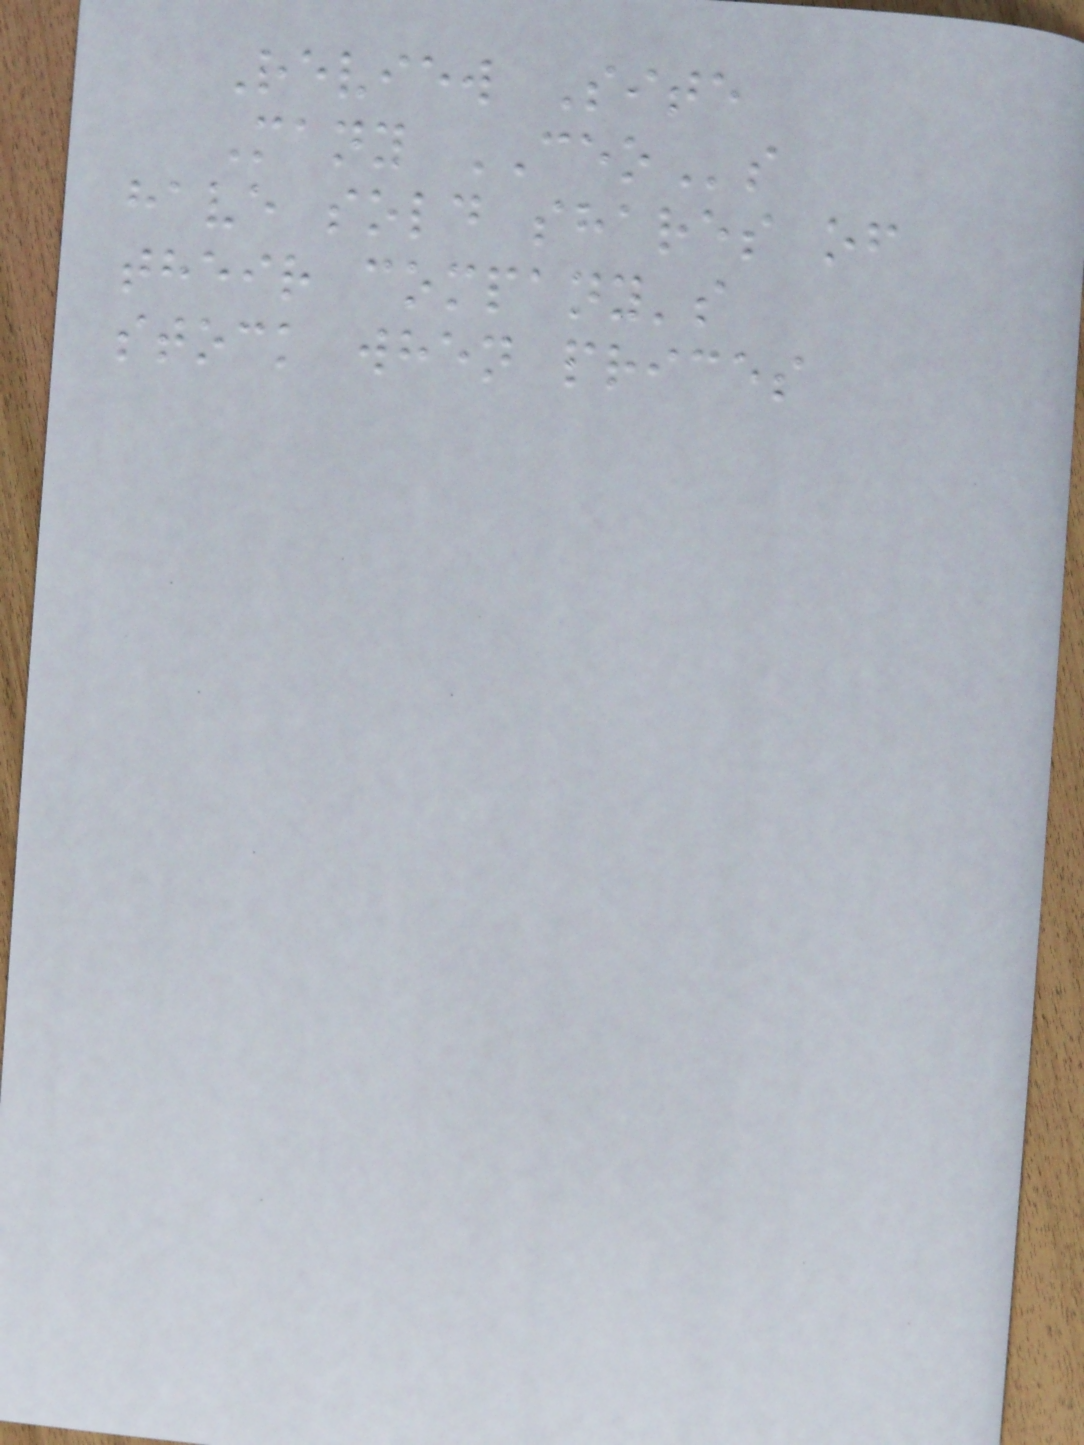Review Site
Many CEOs
have sold shares of
their company's
stock when prices
